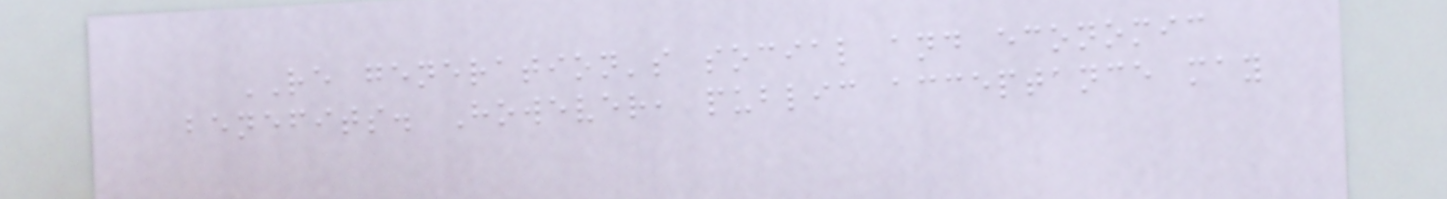RE generation's social and economic
benefits. However, public acceptance may
